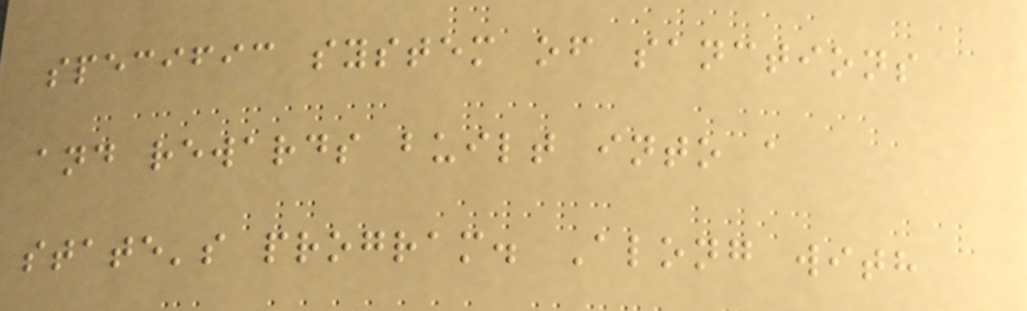specific system of sanctions
and rewards built into a
state's program. Along with
